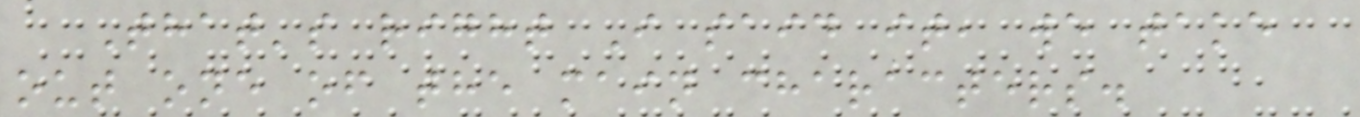That's right I said it, we take
out one of the main characters.
